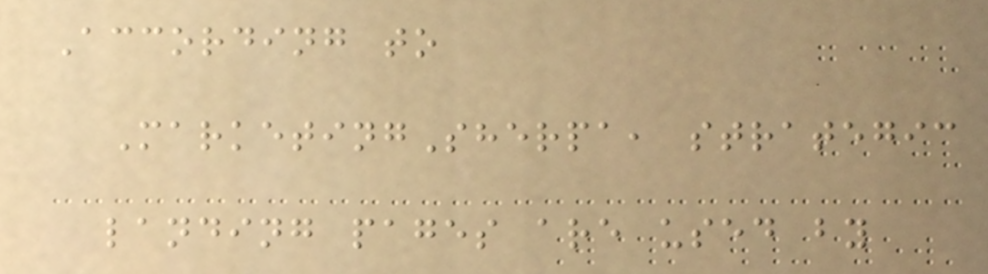According to
MarketingSherpa, strategic
landing pages are used by
